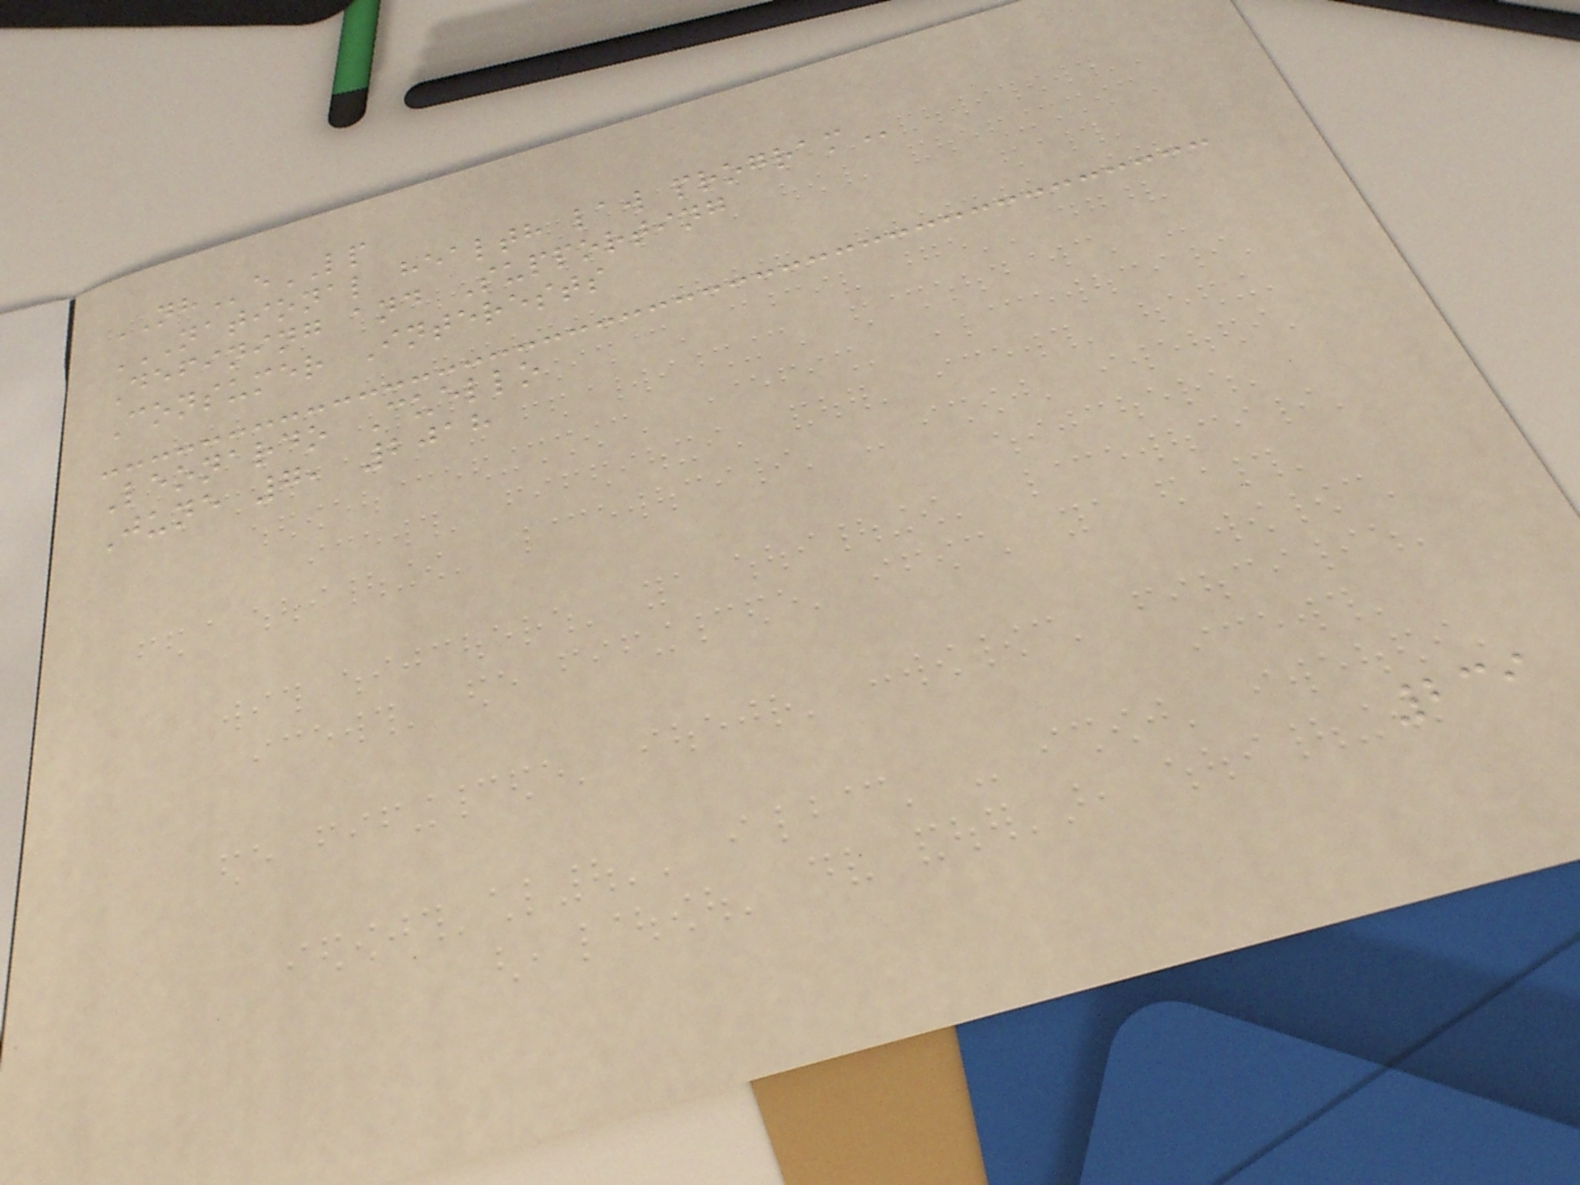NHeLP
NATIONAL HEALTH LAW PROGRAM
Defining and Supporting
Consumer Interests
Leonardo Cuello
June 7, 2018
239
